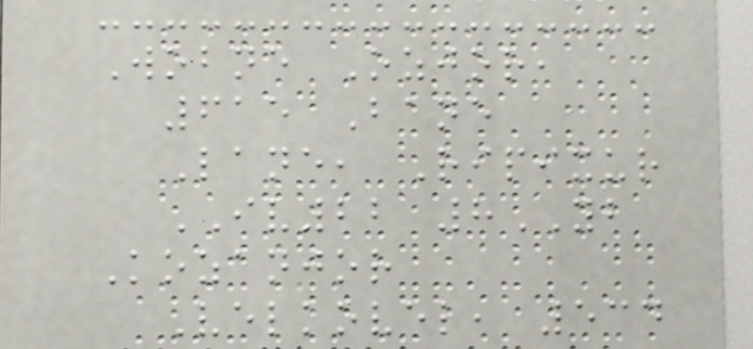Wobne Ozjor,
615 Bane
Lane, Ripixur
IV22 8YB
Kozanjor
Velkovel, 534
